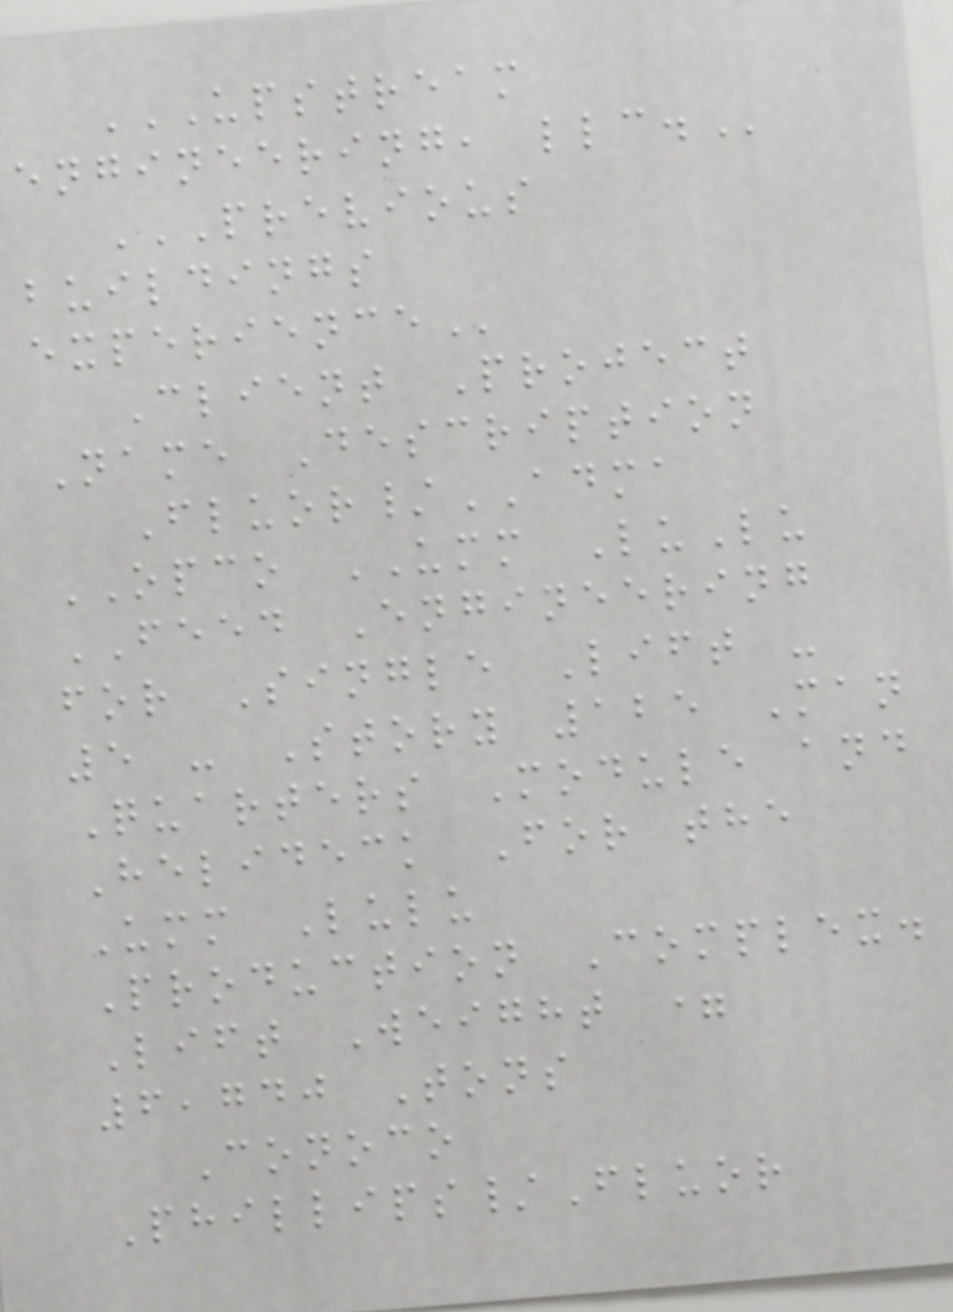UPSTREAM
ENGINEERING, LLC.
PREVIOUS
BUILDINGS
EXPERIENCE
Client Project
Name Description
Fluor/ADMA
OPCO UMM LuLu
FEED Engineering
for Single Lift -
5 - Story 125 Man
Quarters Module and
Helideck For the
Umm Lulu
Production Complex.
Lift Weight =
6,740 Tons
Conoco
Phillips/Fluor
